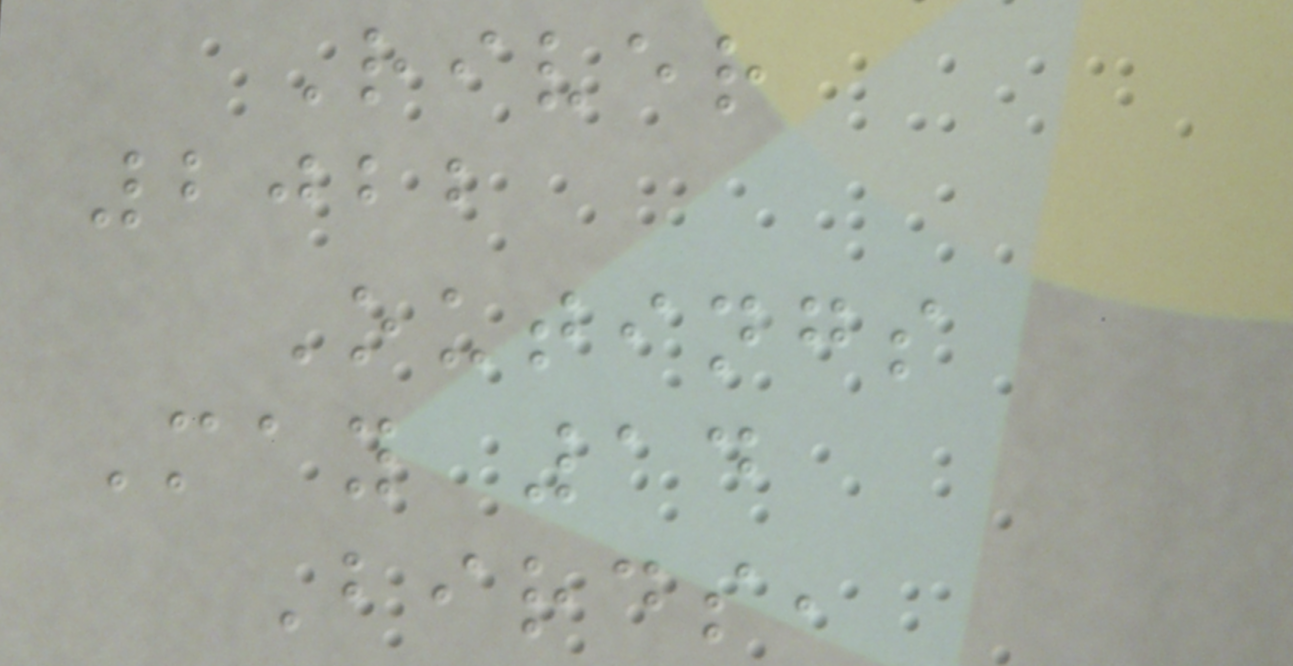River
2022
Outings
May 14
Birds,
